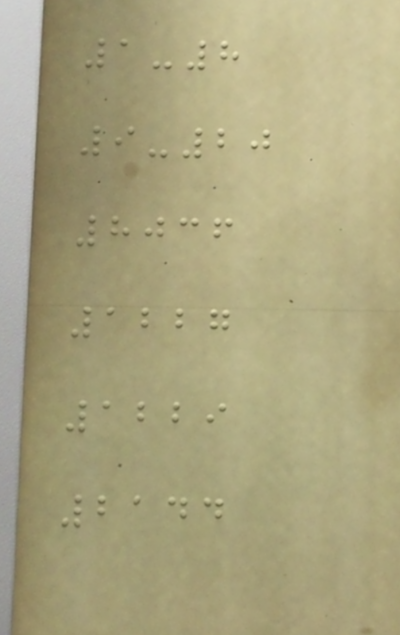1-8
9-20
8036
1227
1229
2144
